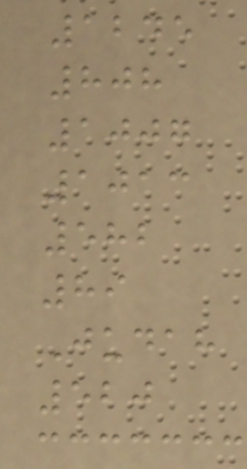1245
808
1007
1013
582
89
Judah
520
